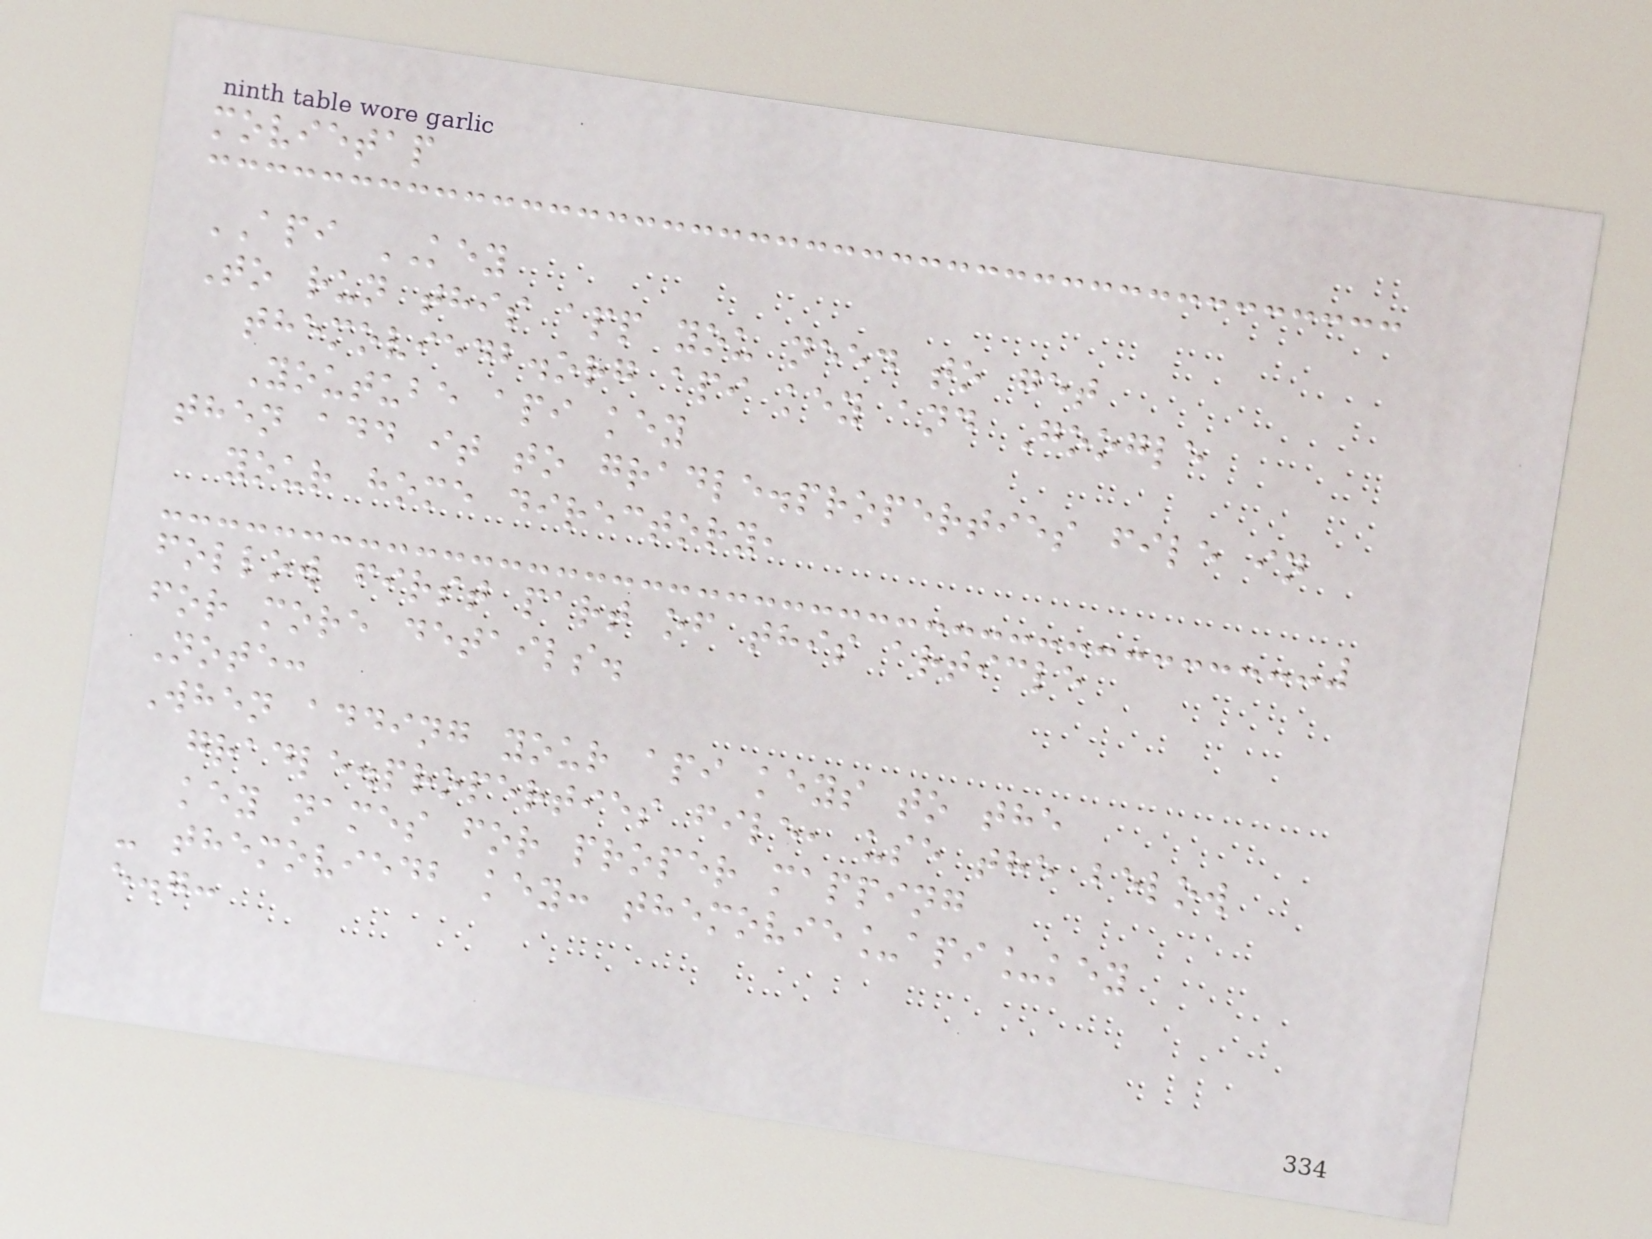movietap
API KEY
To run this app you need to get
themoviedb.org api key and Google
Youtube api key
then add it to gradle.properties file in
your home directory,
follow first part of this article
for more details.
Note:
When adding your api keys to the
gradle.properties file, use the below
key names for proper mapping
- themoviedb key: themovie_api_key
e.g:
